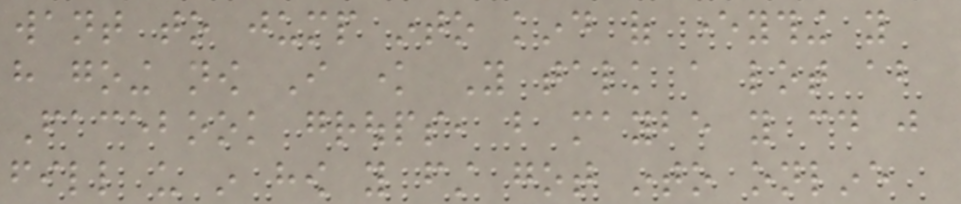want to jump into kind of everything you
have going now I know You talk a lot about
Facebook groups, but maybe you could just
fill us in how you first got into online
